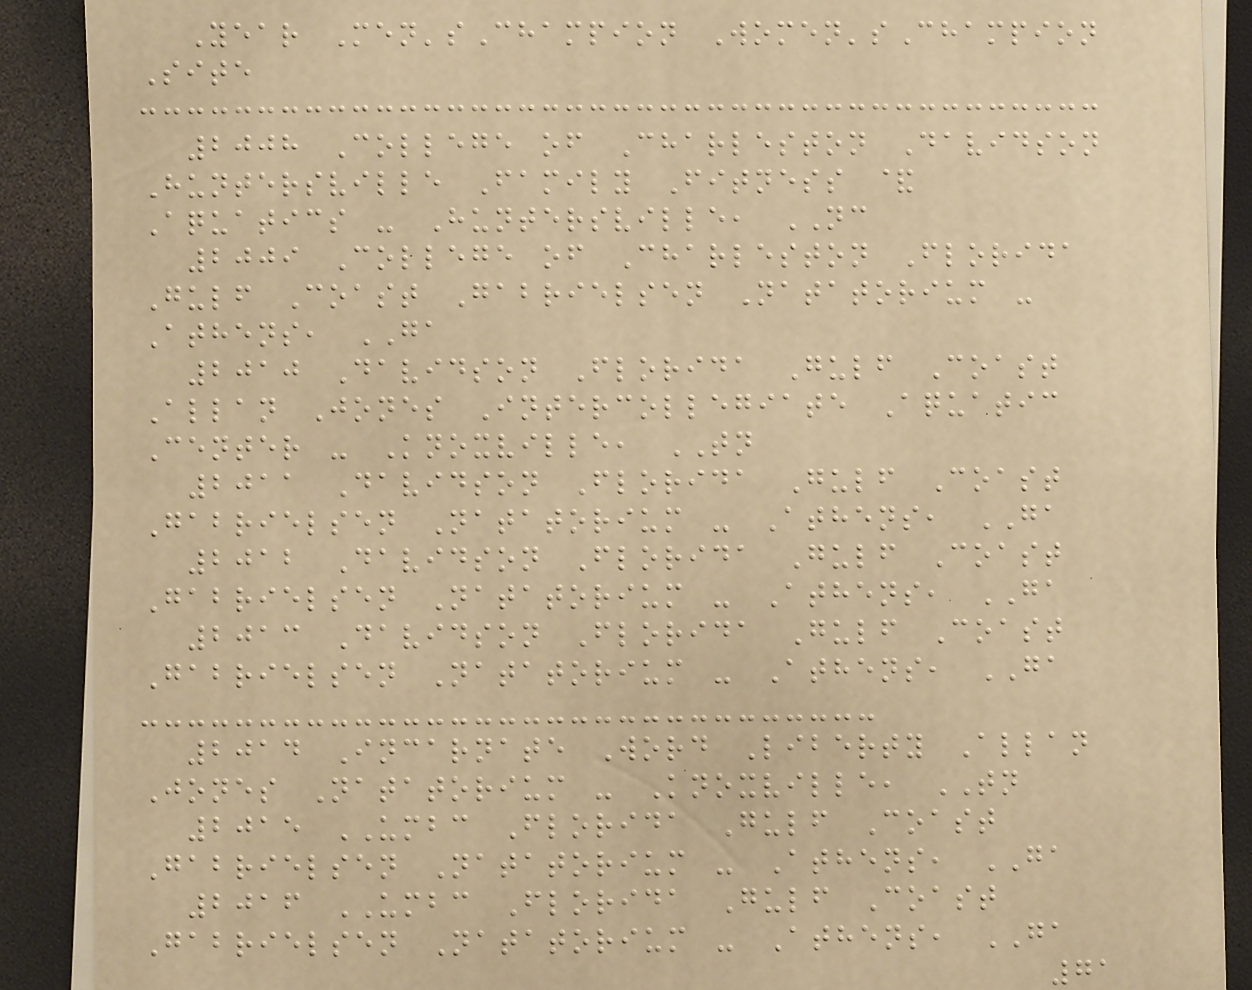Year Men'sChampion Women'sChampion
Site
2008 College of Charleston Davidson
Huntersville Family Fitness &
Aquatics - Huntersville, NC
2009 College of Charleston Florida
Gulf Coast Gabrielsen Natatorium -
Athens, GA
2010 Davidson Florida Gulf Coast
Allan Jones Intercollegiate Aquatic
Center - Knoxville, TN
2011 Davidson Florida Gulf Coast
Gabrielsen Natatorium - Athens, GA
2012 Davidson Florida Gulf Coast
Gabrielsen Natatorium - Athens, GA
2013 Davidson Florida Gulf Coast
Gabrielsen Natatorium - Athens, GA
2014 Incarnate Word Liberty Allan
Jones Natatorium - Knoxville, TN
2015 UMBC Florida Gulf Coast
Gabrielsen Natatorium - Athens, GA
2016 UMBC Florida Gulf Coast
Gabrielsen Natatorium - Athens, GA
71
